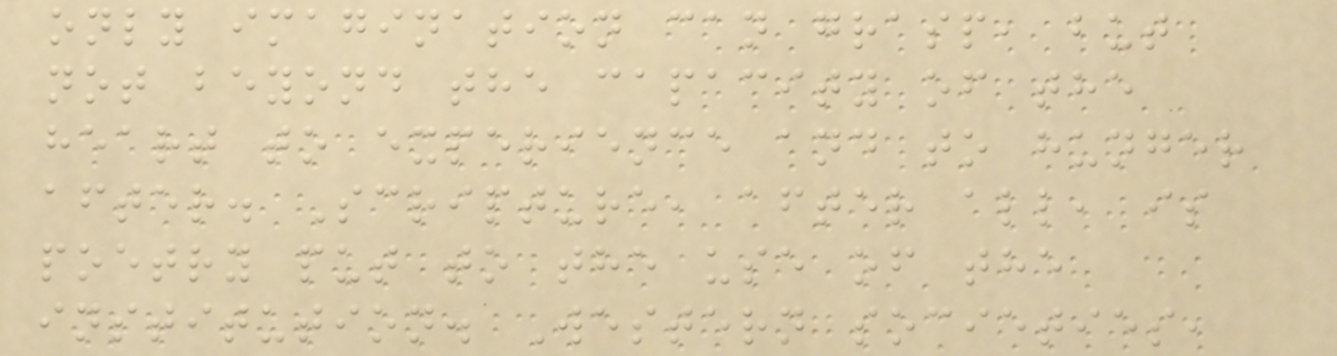only imagination can grasp, but
not beyond the capacity of the
heart to experience and to hunger
after. Scripture, after all, is
poetry put to the use of the
institution. Western societies,
